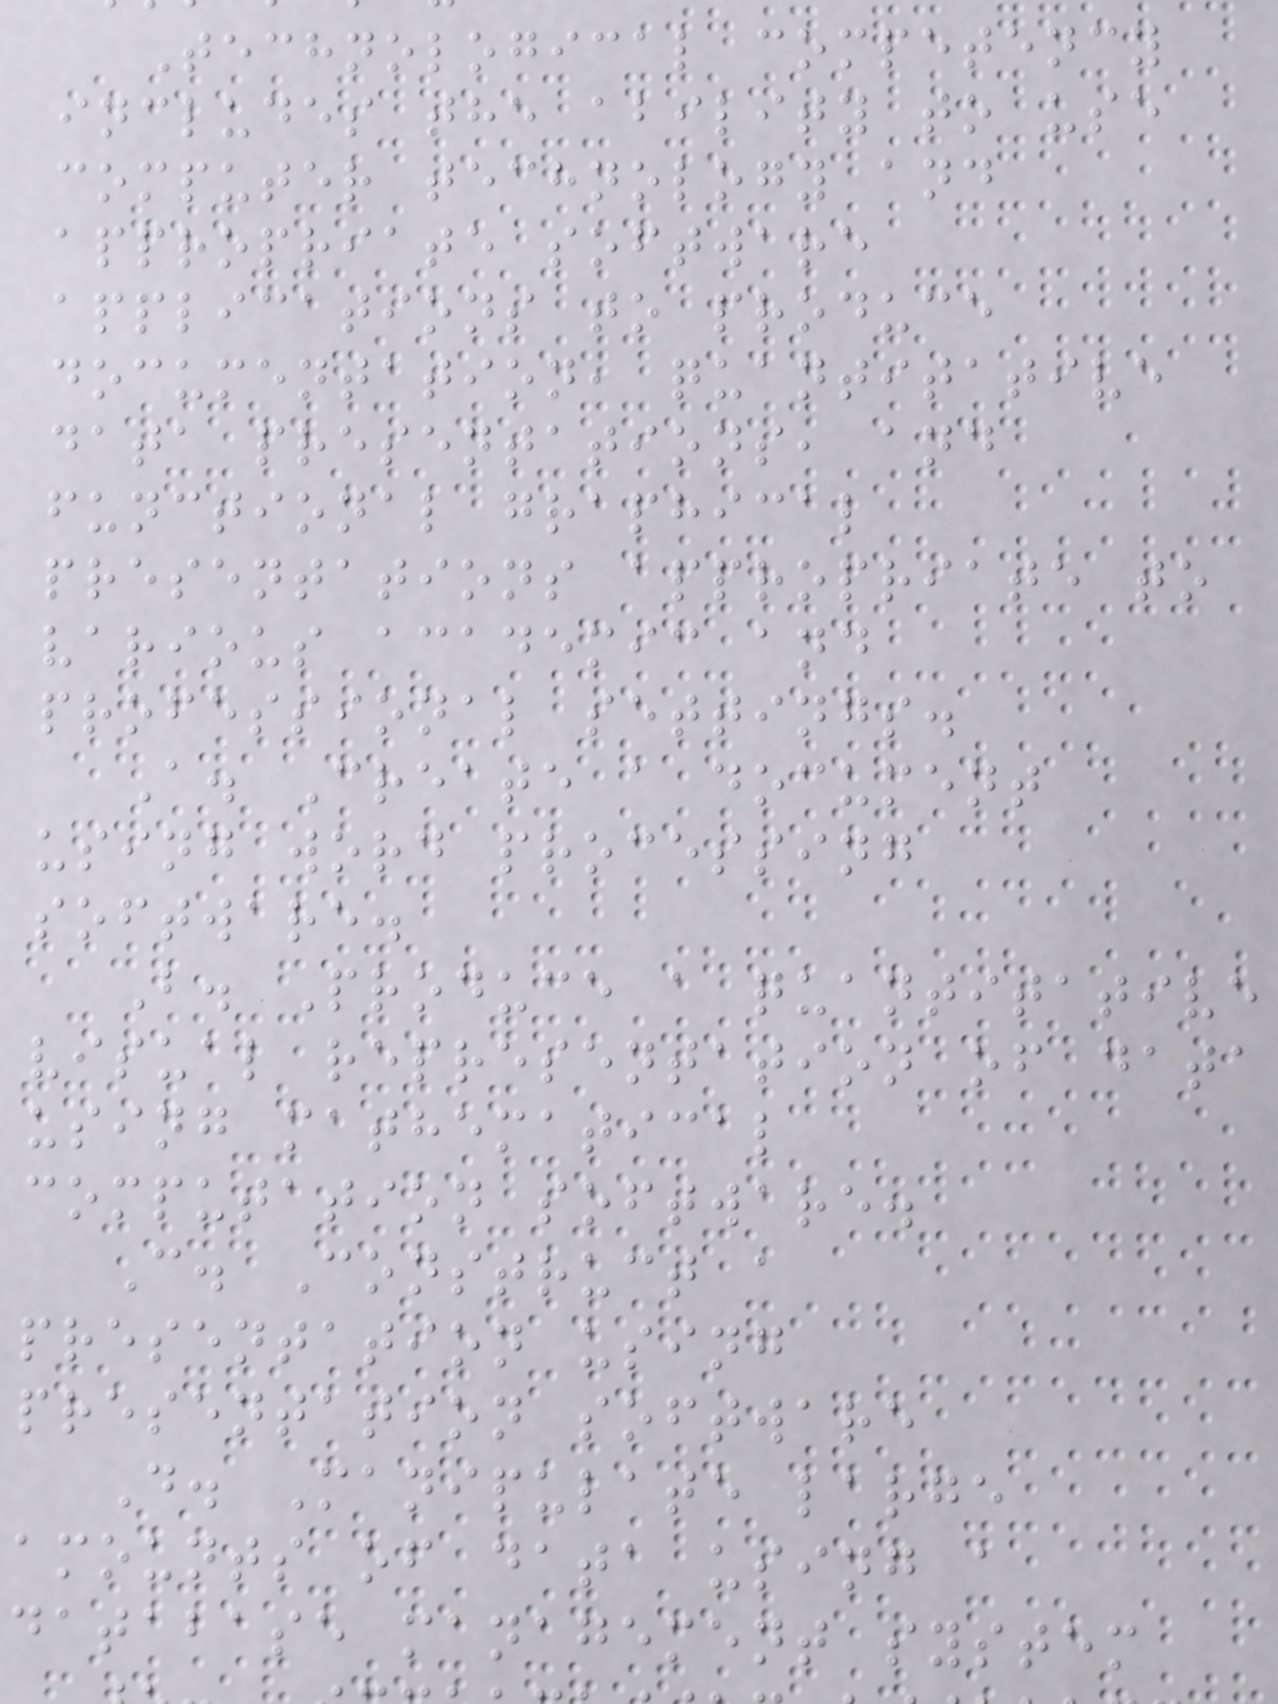Technological competency
includes the ability to use
computer technology and
appropriate software
applications to produce
documentation, quantitative
data presentations, and
functional graphical
presentations appropriate to
various academic and
professional settings.
A. Create a document
using word processing
software.
B. Produce a quantitative
visual representation of data
using mathematical
computation software.
C. Construct a
presentation using
presentation software
D. Manipulate large
amounts of data using a
database management system
